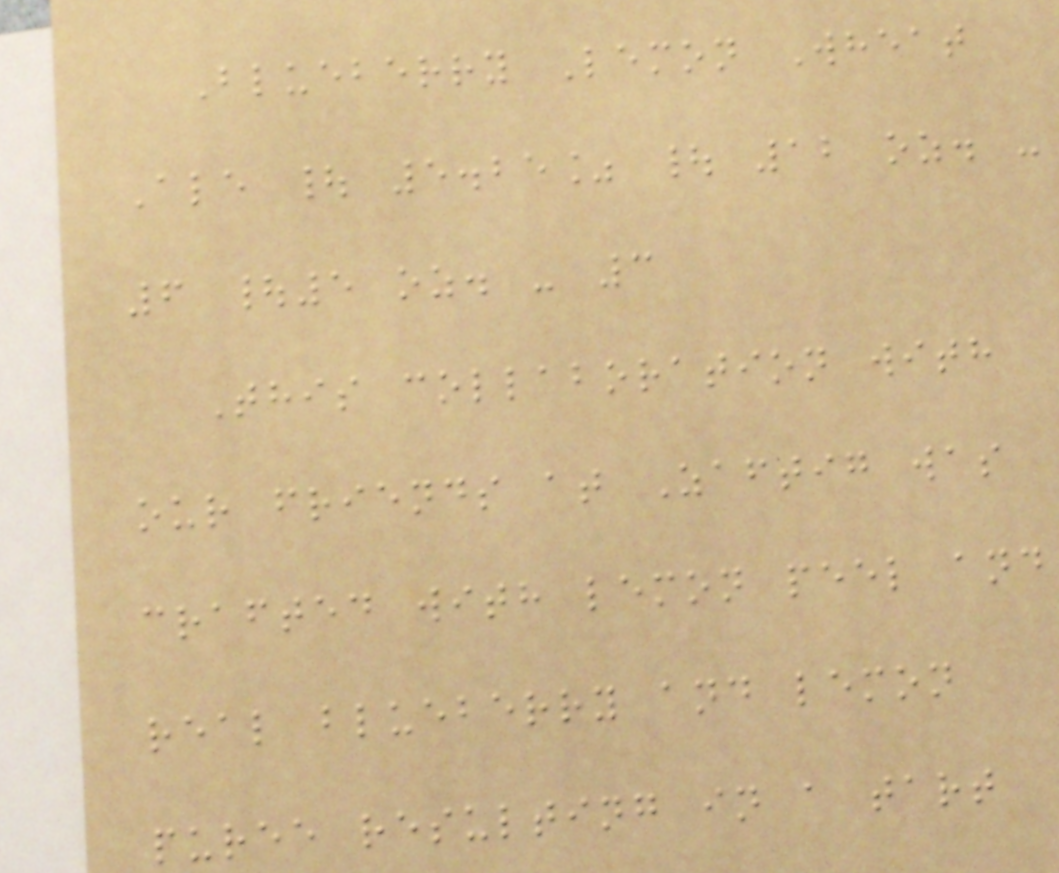Blueberry Lemon Wheat
Ale | 5.25% | 12 oz. -
6 |5 oz. - 3
This collaboration with
our friends at Zaftig was
crafted with lemon peel and
real blueberry and lemon
puree resulting in a tart
